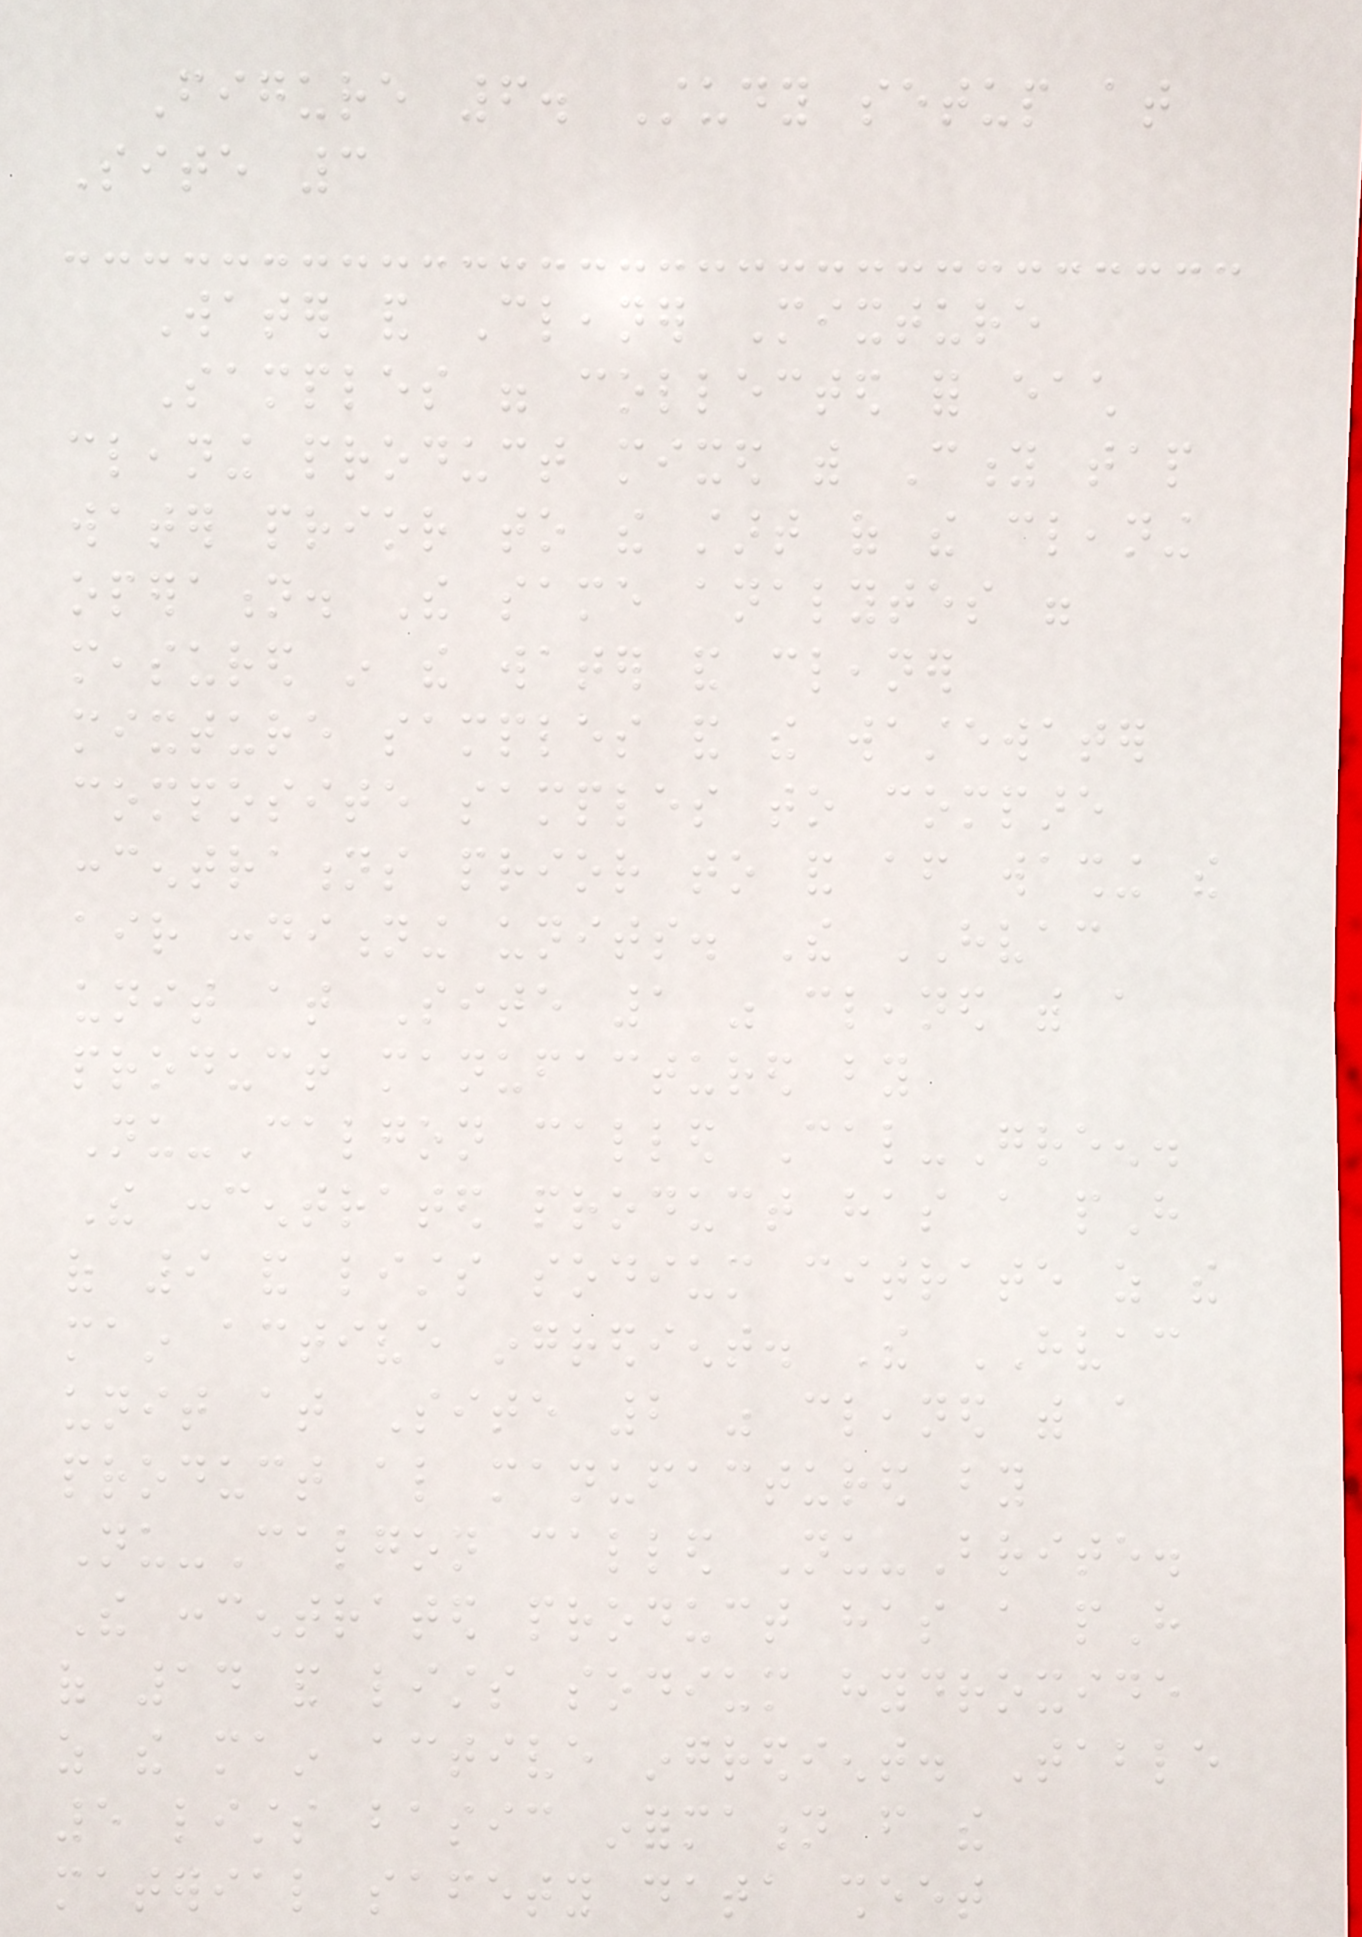Figure 6. Study setup at
Site 3
Water and Cleaner Mixture
Samples were collected for each
cleaning product mixed with City tap
water prior to the start of the cleaning
operation. The same analytes were
measured in the water and cleaner
mixture samples and the wastewater
composite samples to compare
concentrations prior to and after washing the
air conditioning units. The HVAC
unit at Site 1 was cleaned with a
product manufactured by
Nu-Calgon called Cal-Green.
The concentrated product has a pH
of 9 and lists sodium citrate as the
main active ingredient. The HVAC
unit at Site 2 was cleaned with a
product also manufactured by
Nu-Calgon called Nu-Brite.
The concentrated product has a pH
of 14 and lists sodium hydroxide
as the main active ingredient. Table
5 lists basic information from the
material safety data sheet
